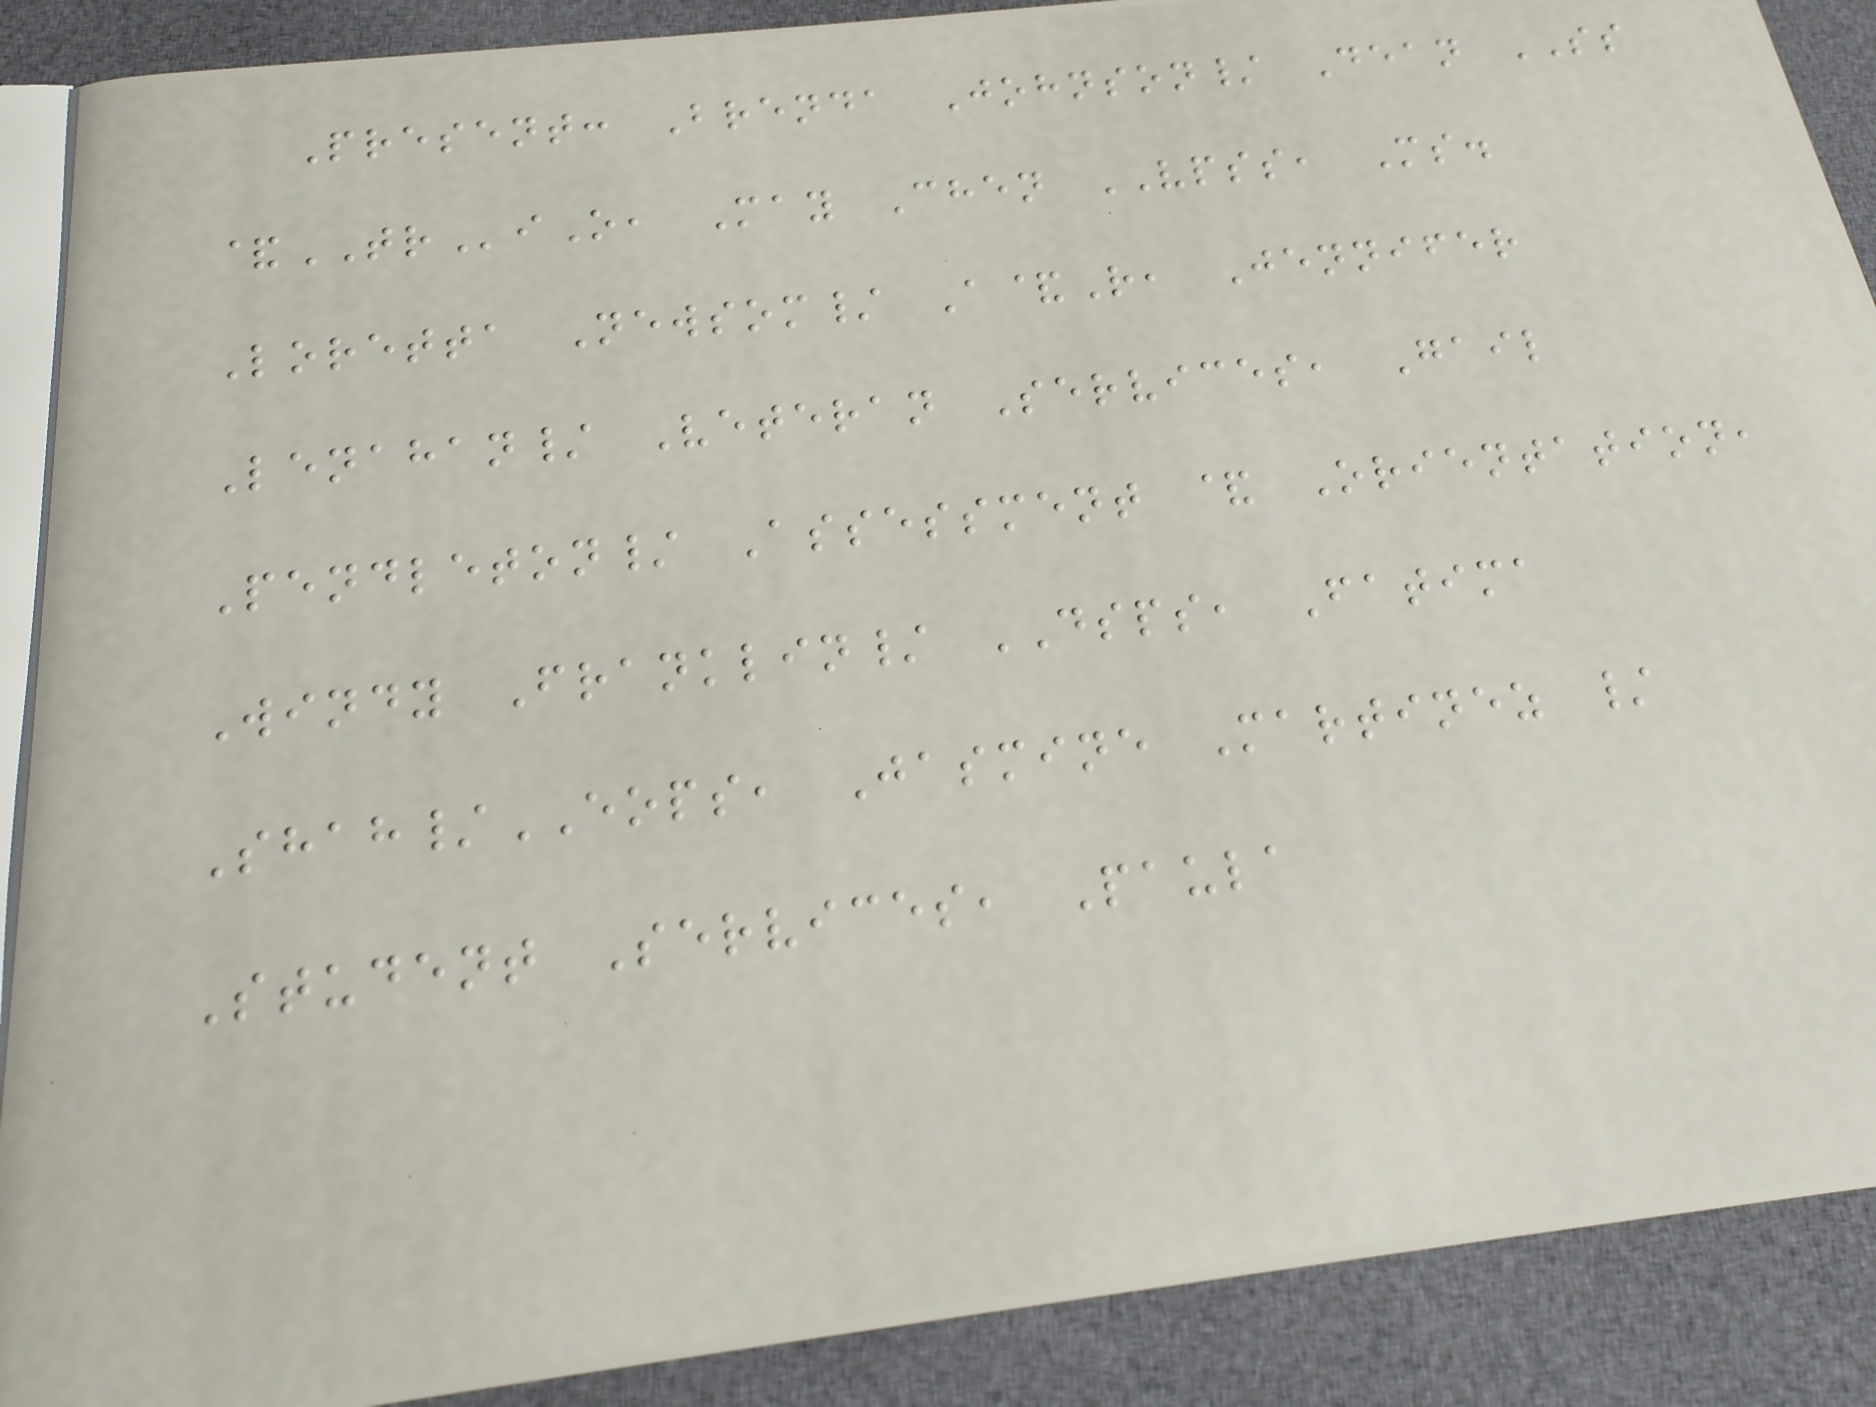Present: Brenda Johnson/ Dean SS
&TRiO, May Chen VPSS, Ms.
Loretta Newsom/ A&R, Jennifer
Lenahan/ Veteran Services, Gail
Pendleton/ Assessment & Orientation,
Windy Franklin/ DSPS, Fatima
Shah/EOPS, Jasmine Martinez /
Student Services, Paula
